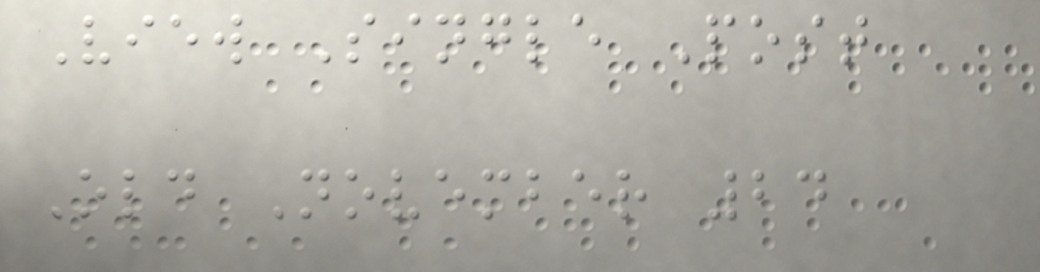View Single Post
Old November 24
